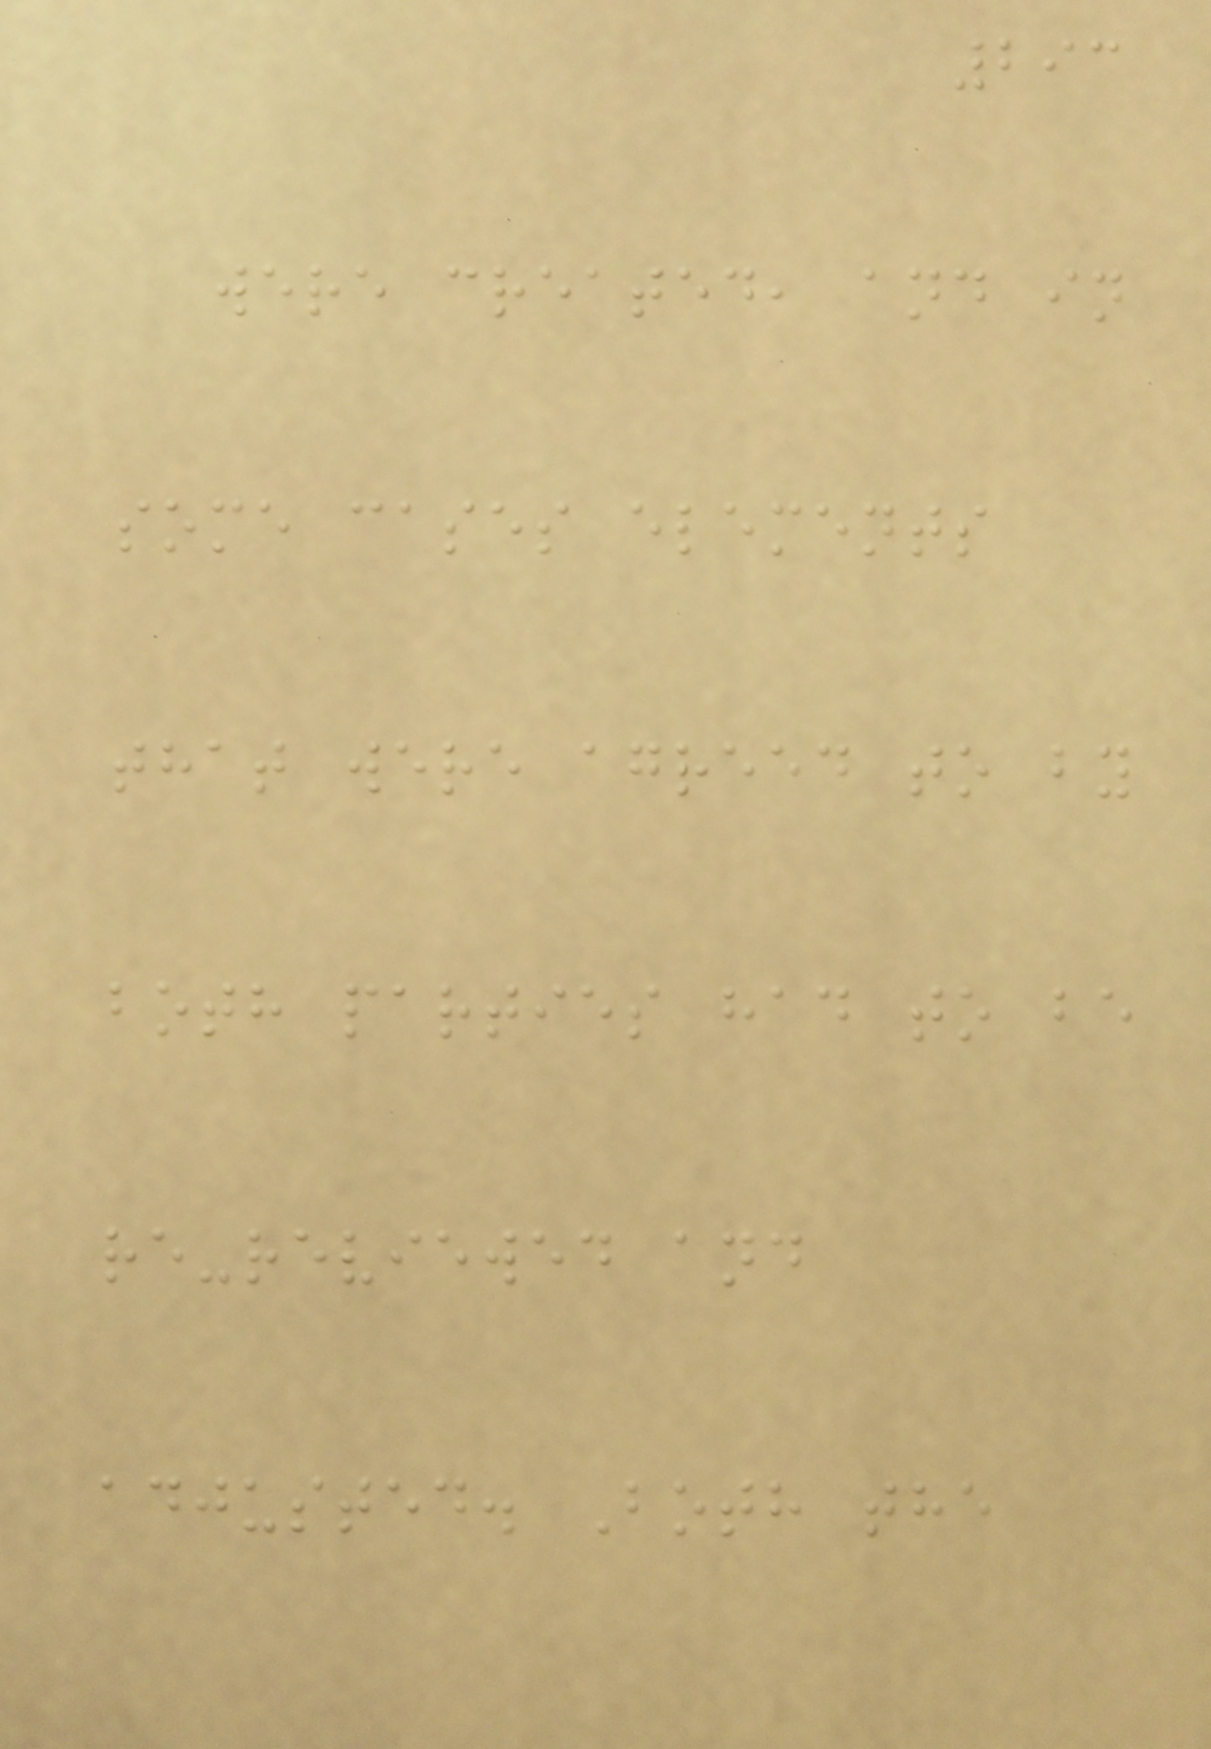293
were created, and in
some cases elements
that were agreed to by
both parties had to be
re-reviewed and
adjusted. Both the
